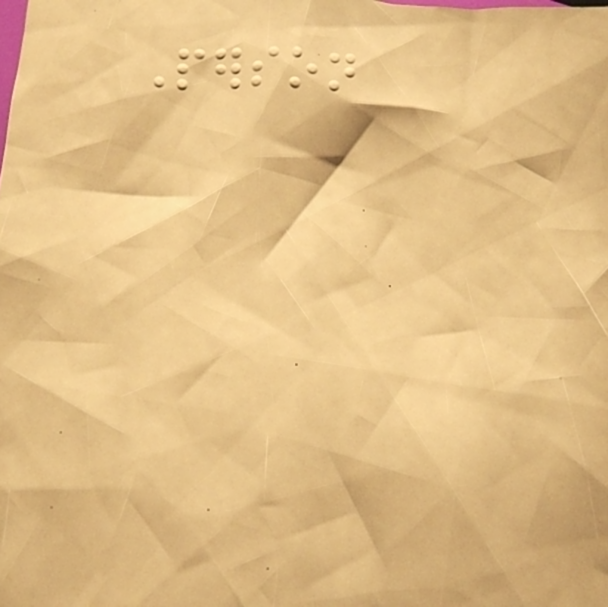Person
